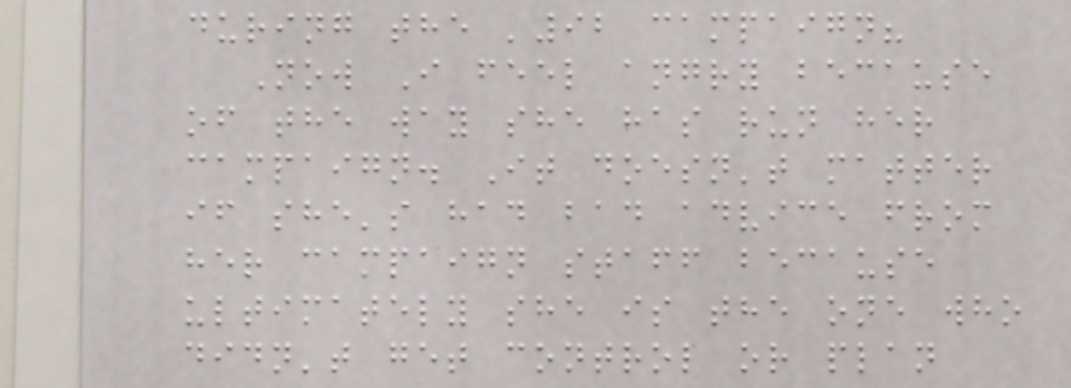during the '92 campaign?
Now I feel angry because
of the way she has run her
campaign. It doesn't matter
if she's had bad advice from
her campaign staff because
ultimately she is the one who
didn't get control or plan
